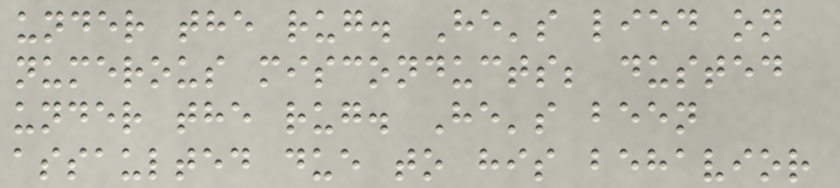under the rug. He's lied on
numerous misconducts; dusted
under the rug. He's been
assaulted due to his behavior
